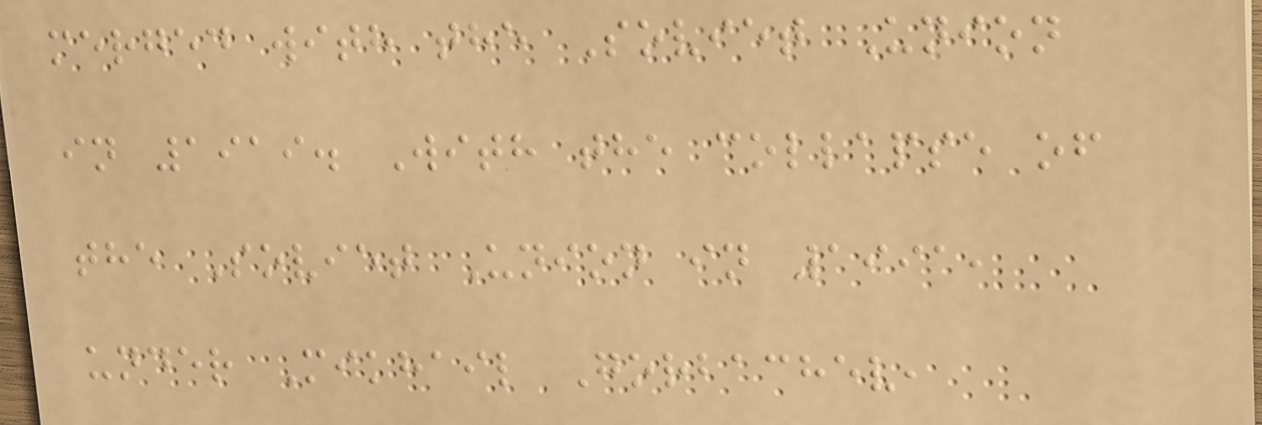merged with the Soviet Union
in 1919. With the collapse of
the Soviet Union in 1991,
under Mikhail Gorbachev,
